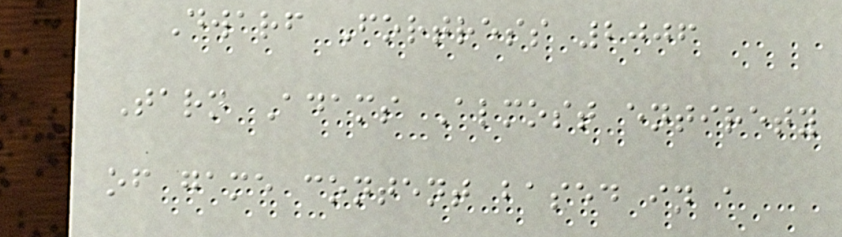Dwarf Fortress 2006
Tarn Adams Almost entirety
of game content based in a
